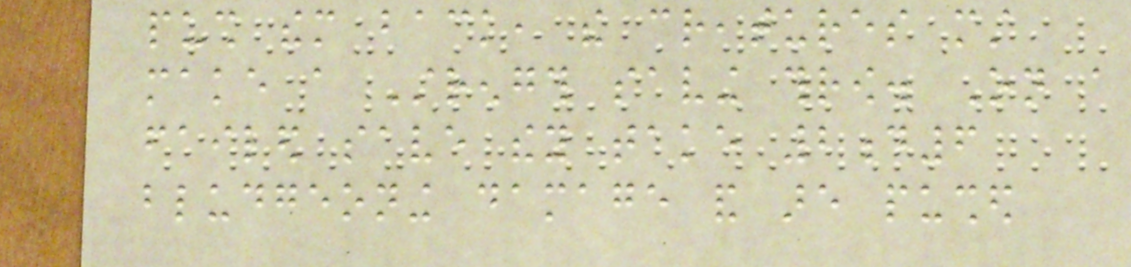push them back, the creatures must
make a Strength saving throw. On a
failed save they take 2d6
bludgeoning damage and are pushed
